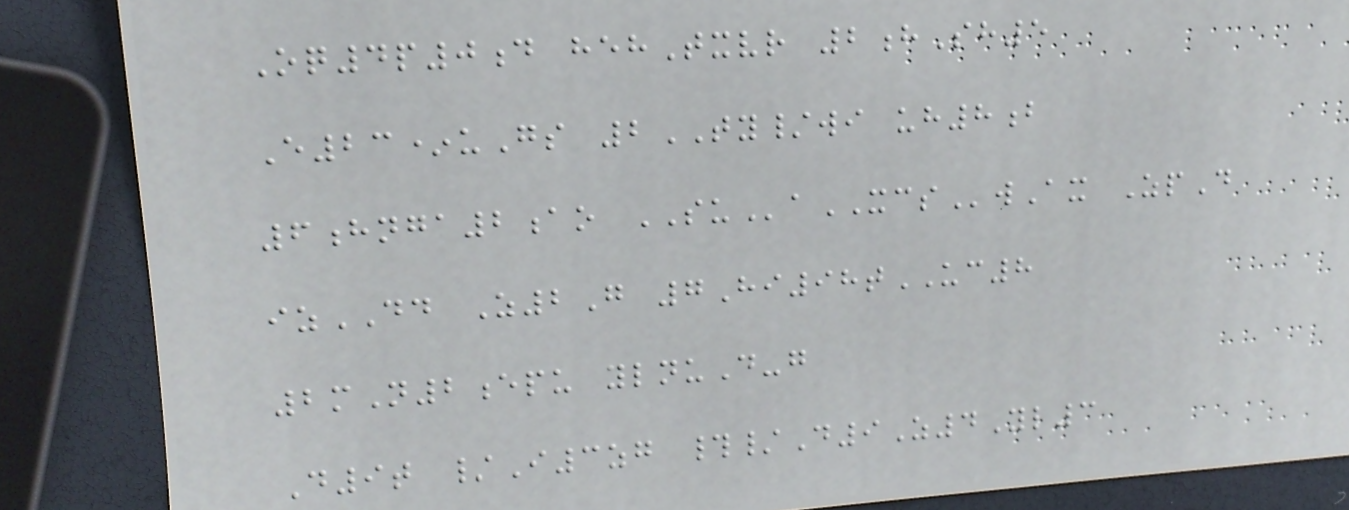Oq4p0d hehTxvr 2hSh5
E23*uGs 2TY/wi uh8b
6hnga2ao SUaXCSwAx ZpD
izDD Z2G 7Hi98tUC8
2mN2epu ylnuD-g
D9t /I3zg #/D9Z4Yl3
